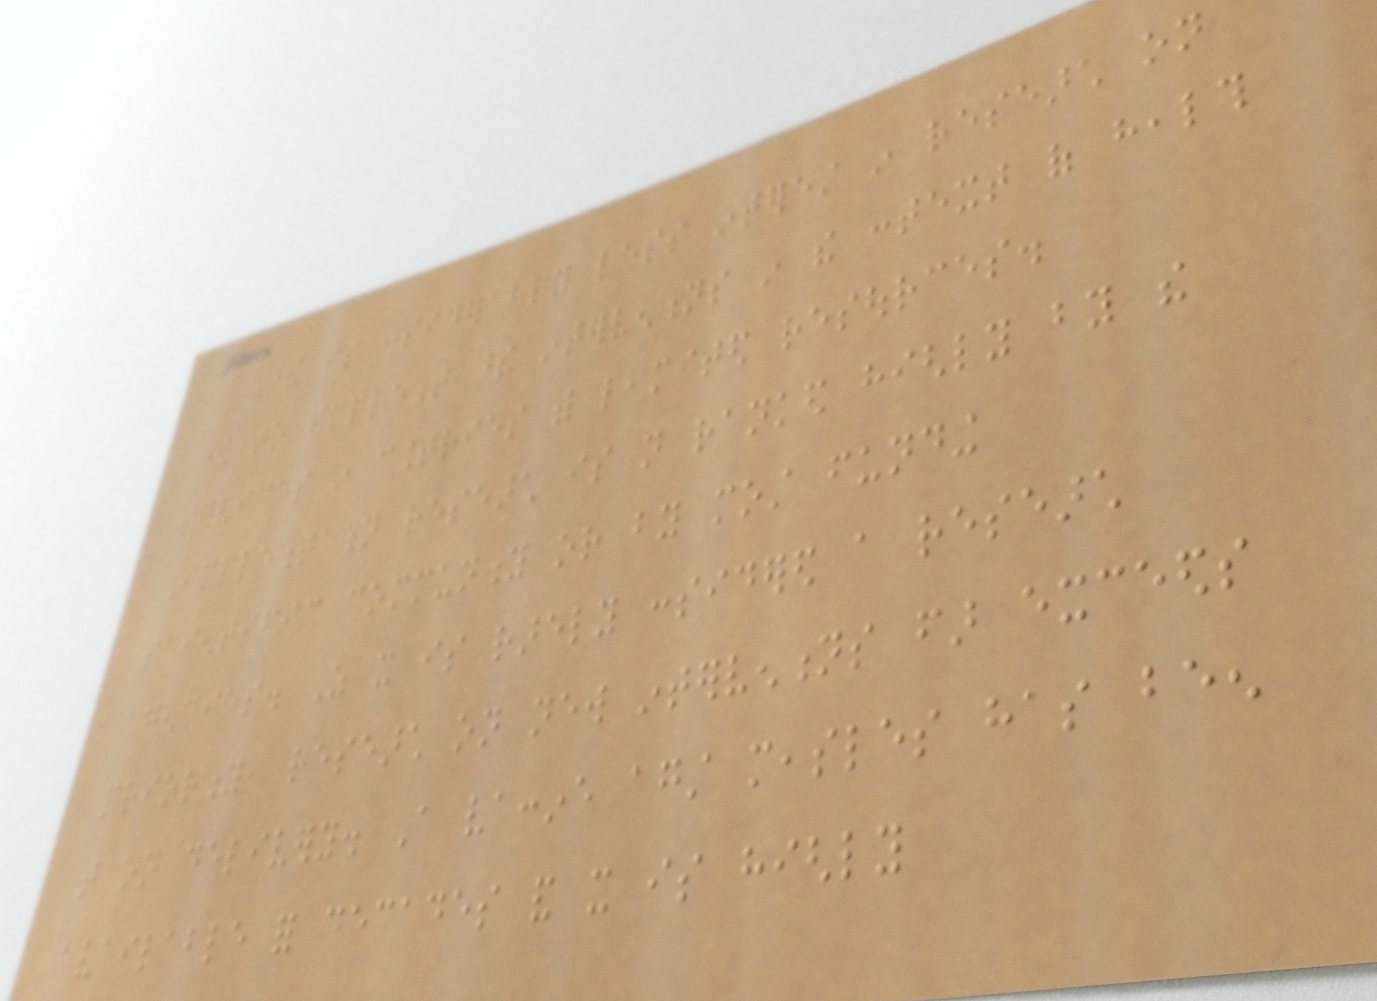There is considerably less interest in research on
how to implement these interventions in the context of health
services in countries with limited resources.
Implementation research is not ranked highly by the
scientific community or by most funding
agencies. As it is rarely considered a research
priority, research on new interventions far exceeds
that on delivery. A vaccine against measles has been
available for decades and it is highly
